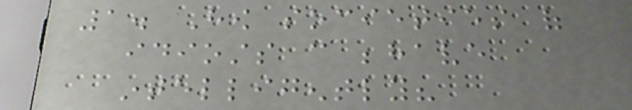1. How societies of
idiosts can behave
intelligently?
